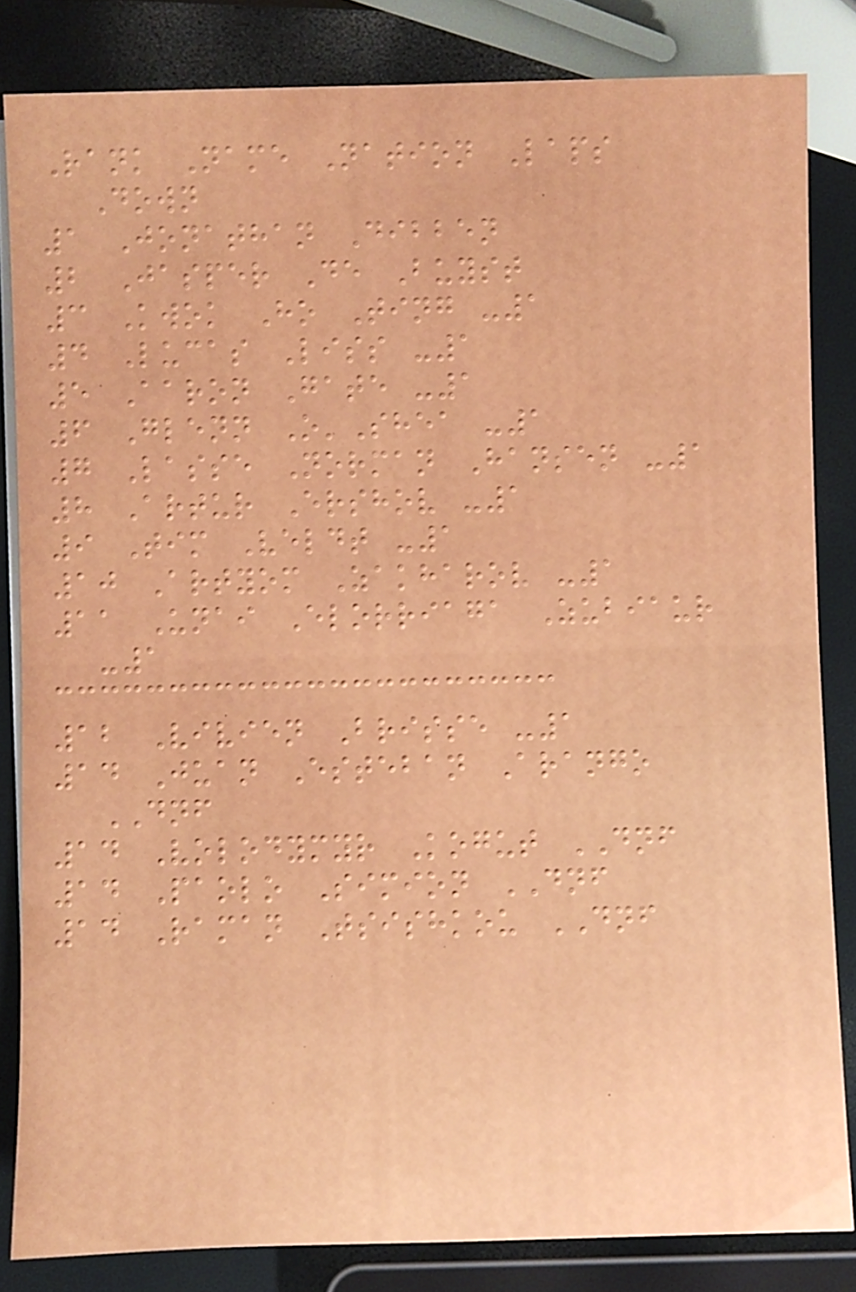Rank Name Nation Laps
Down
1 Jonathan Dibben
2 Jasper De Buyst
3 Kwok Ho Ting -1
4 Lucas Liss -1
5 Aaron Gate -1
6 Glenn O'Shea -1
7 Lasse Norman Hansen -1
8 Artur Ershov -1
9 Tim Veldt -1
10 Artyom Zakharov -1
11 Unai Elorriaga Zubiaur
-1
12 Vivien Brisse -1
14 Juan Esteban Arango
DNF
14 Volodymyr Kogut DNF
14 Paolo Simion DNF
14 Raman Tsishkou DNF
